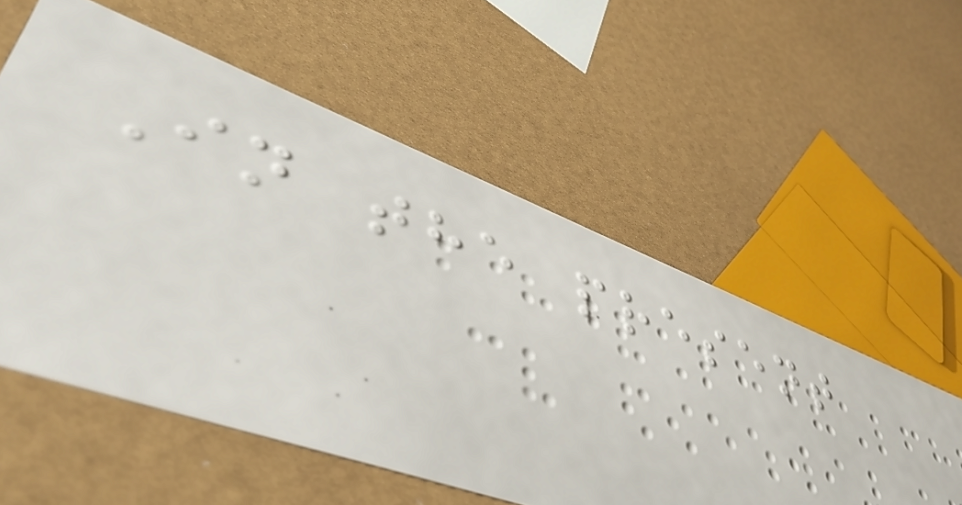In the present
